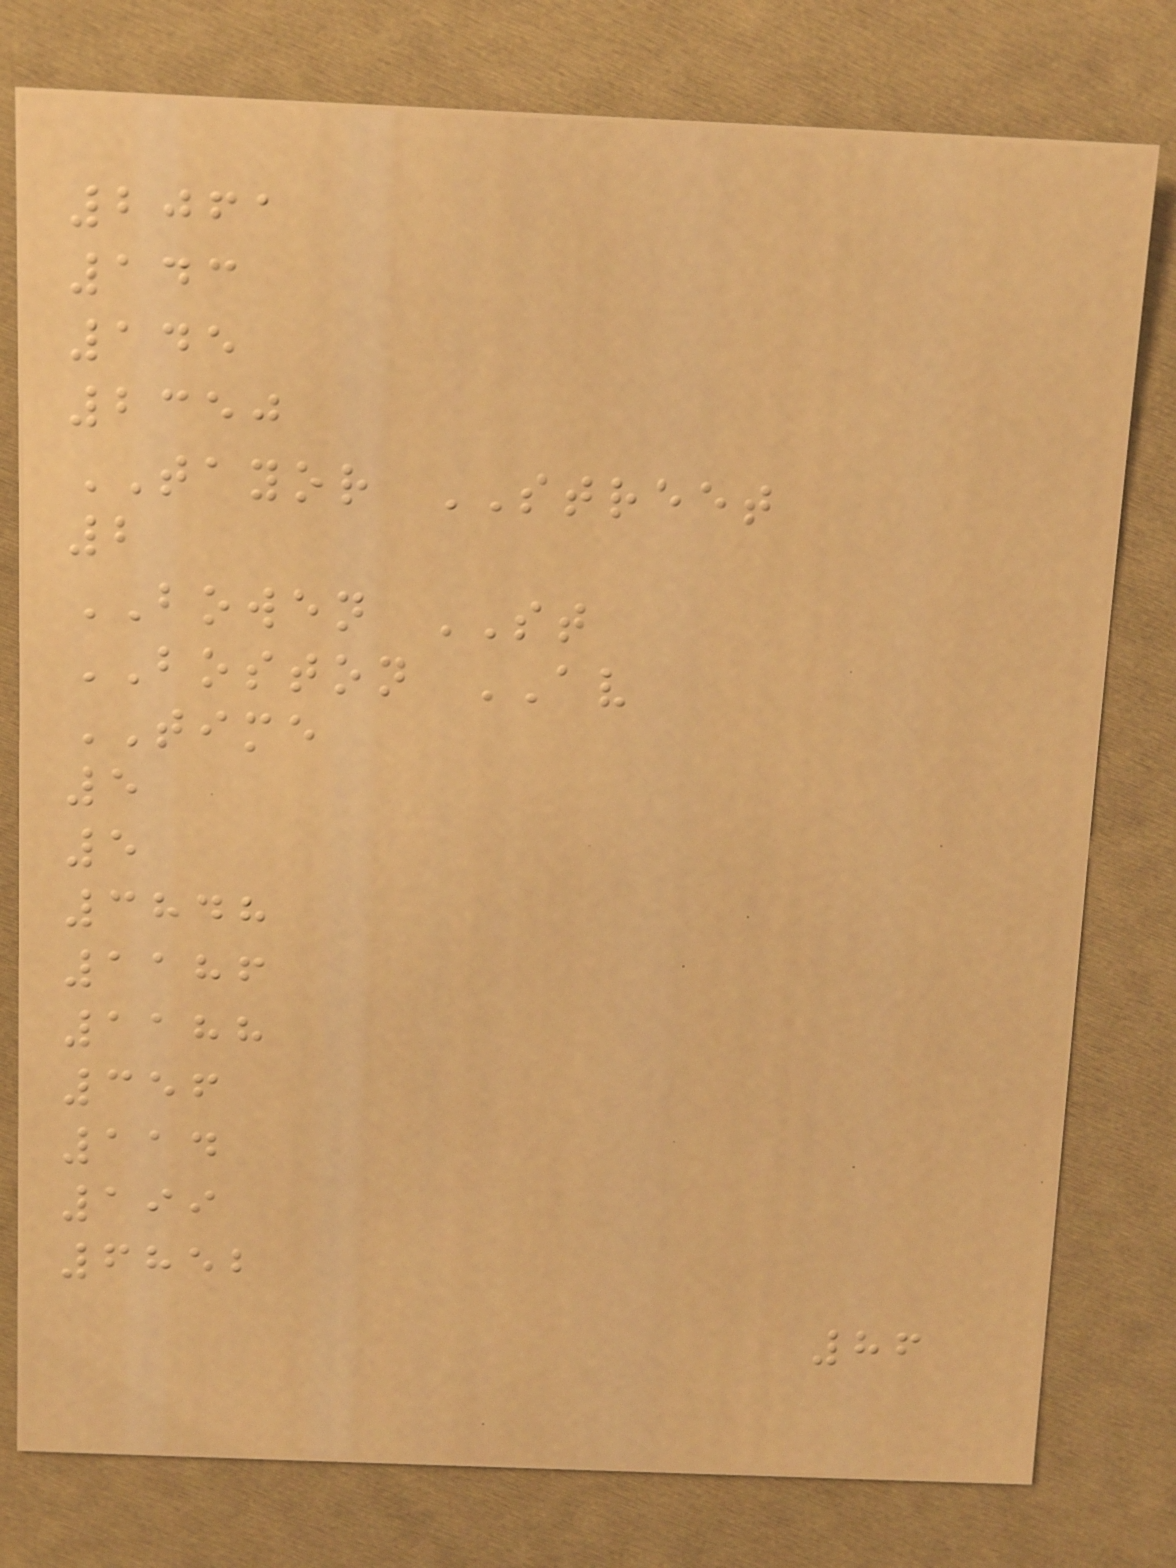2061
143
145
2350
TAYOR STREET
2
BOWEN ST
BOSTON AV
TIME
5
5
3848
1186
1188
356
114
199
6852
86
